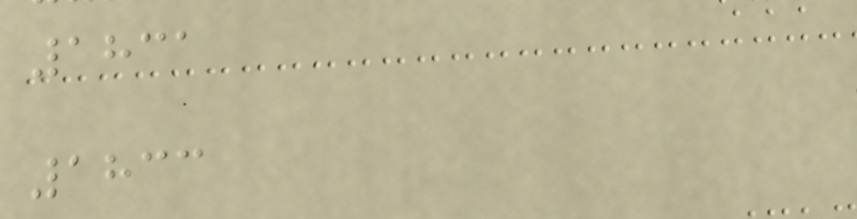1831
1833
